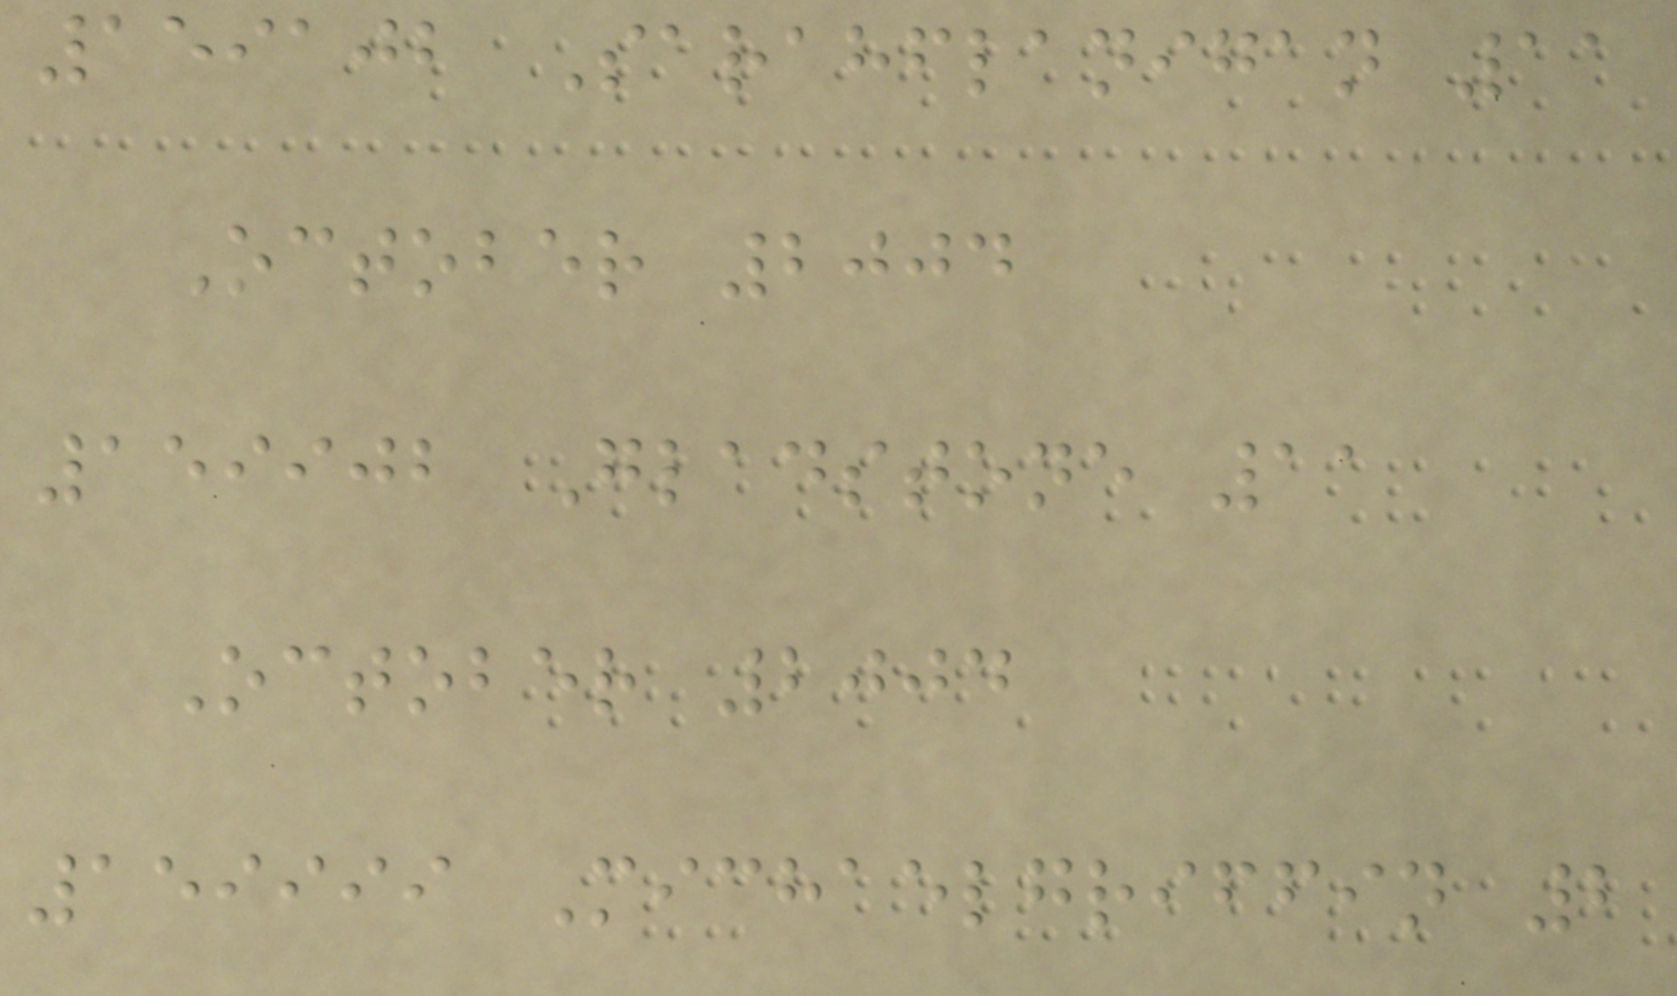159102 Sarahflanigan 11
October 2004
159902 Gladstone 11
October 2004
159999 Michaelgriffin 2
